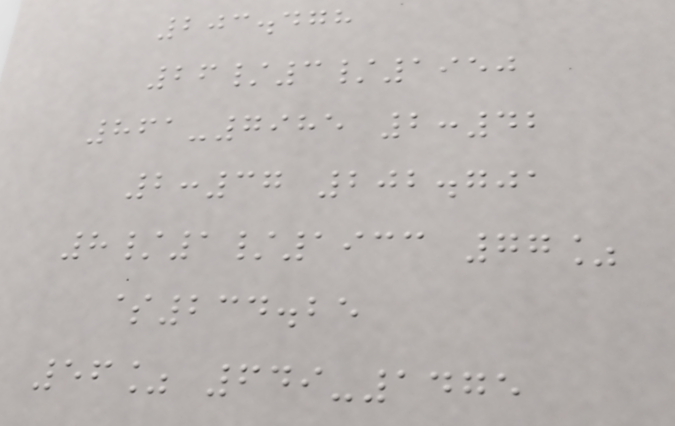203.478
26/3/1950
861-7985 2:42
2:37 202.701
8/1/1933 77%
$234.25
56% 649-1475
